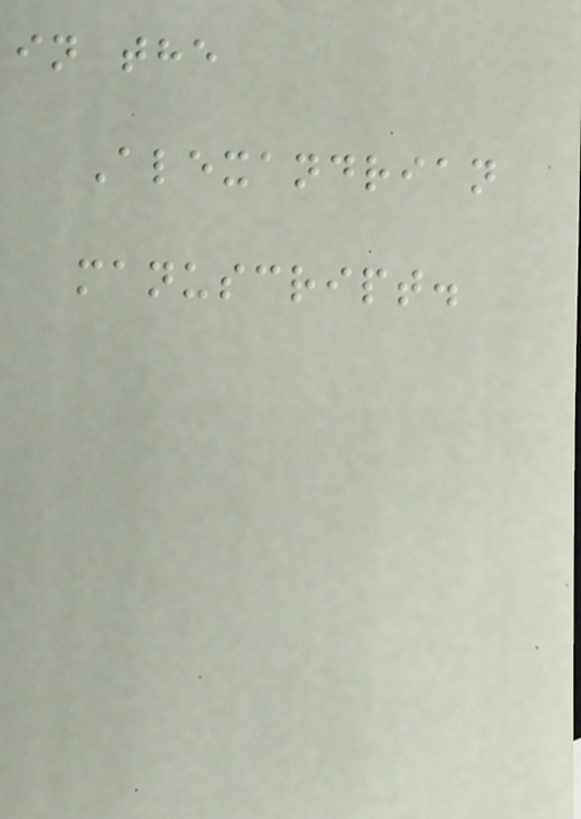in the
Alexandrian
manuscript.
